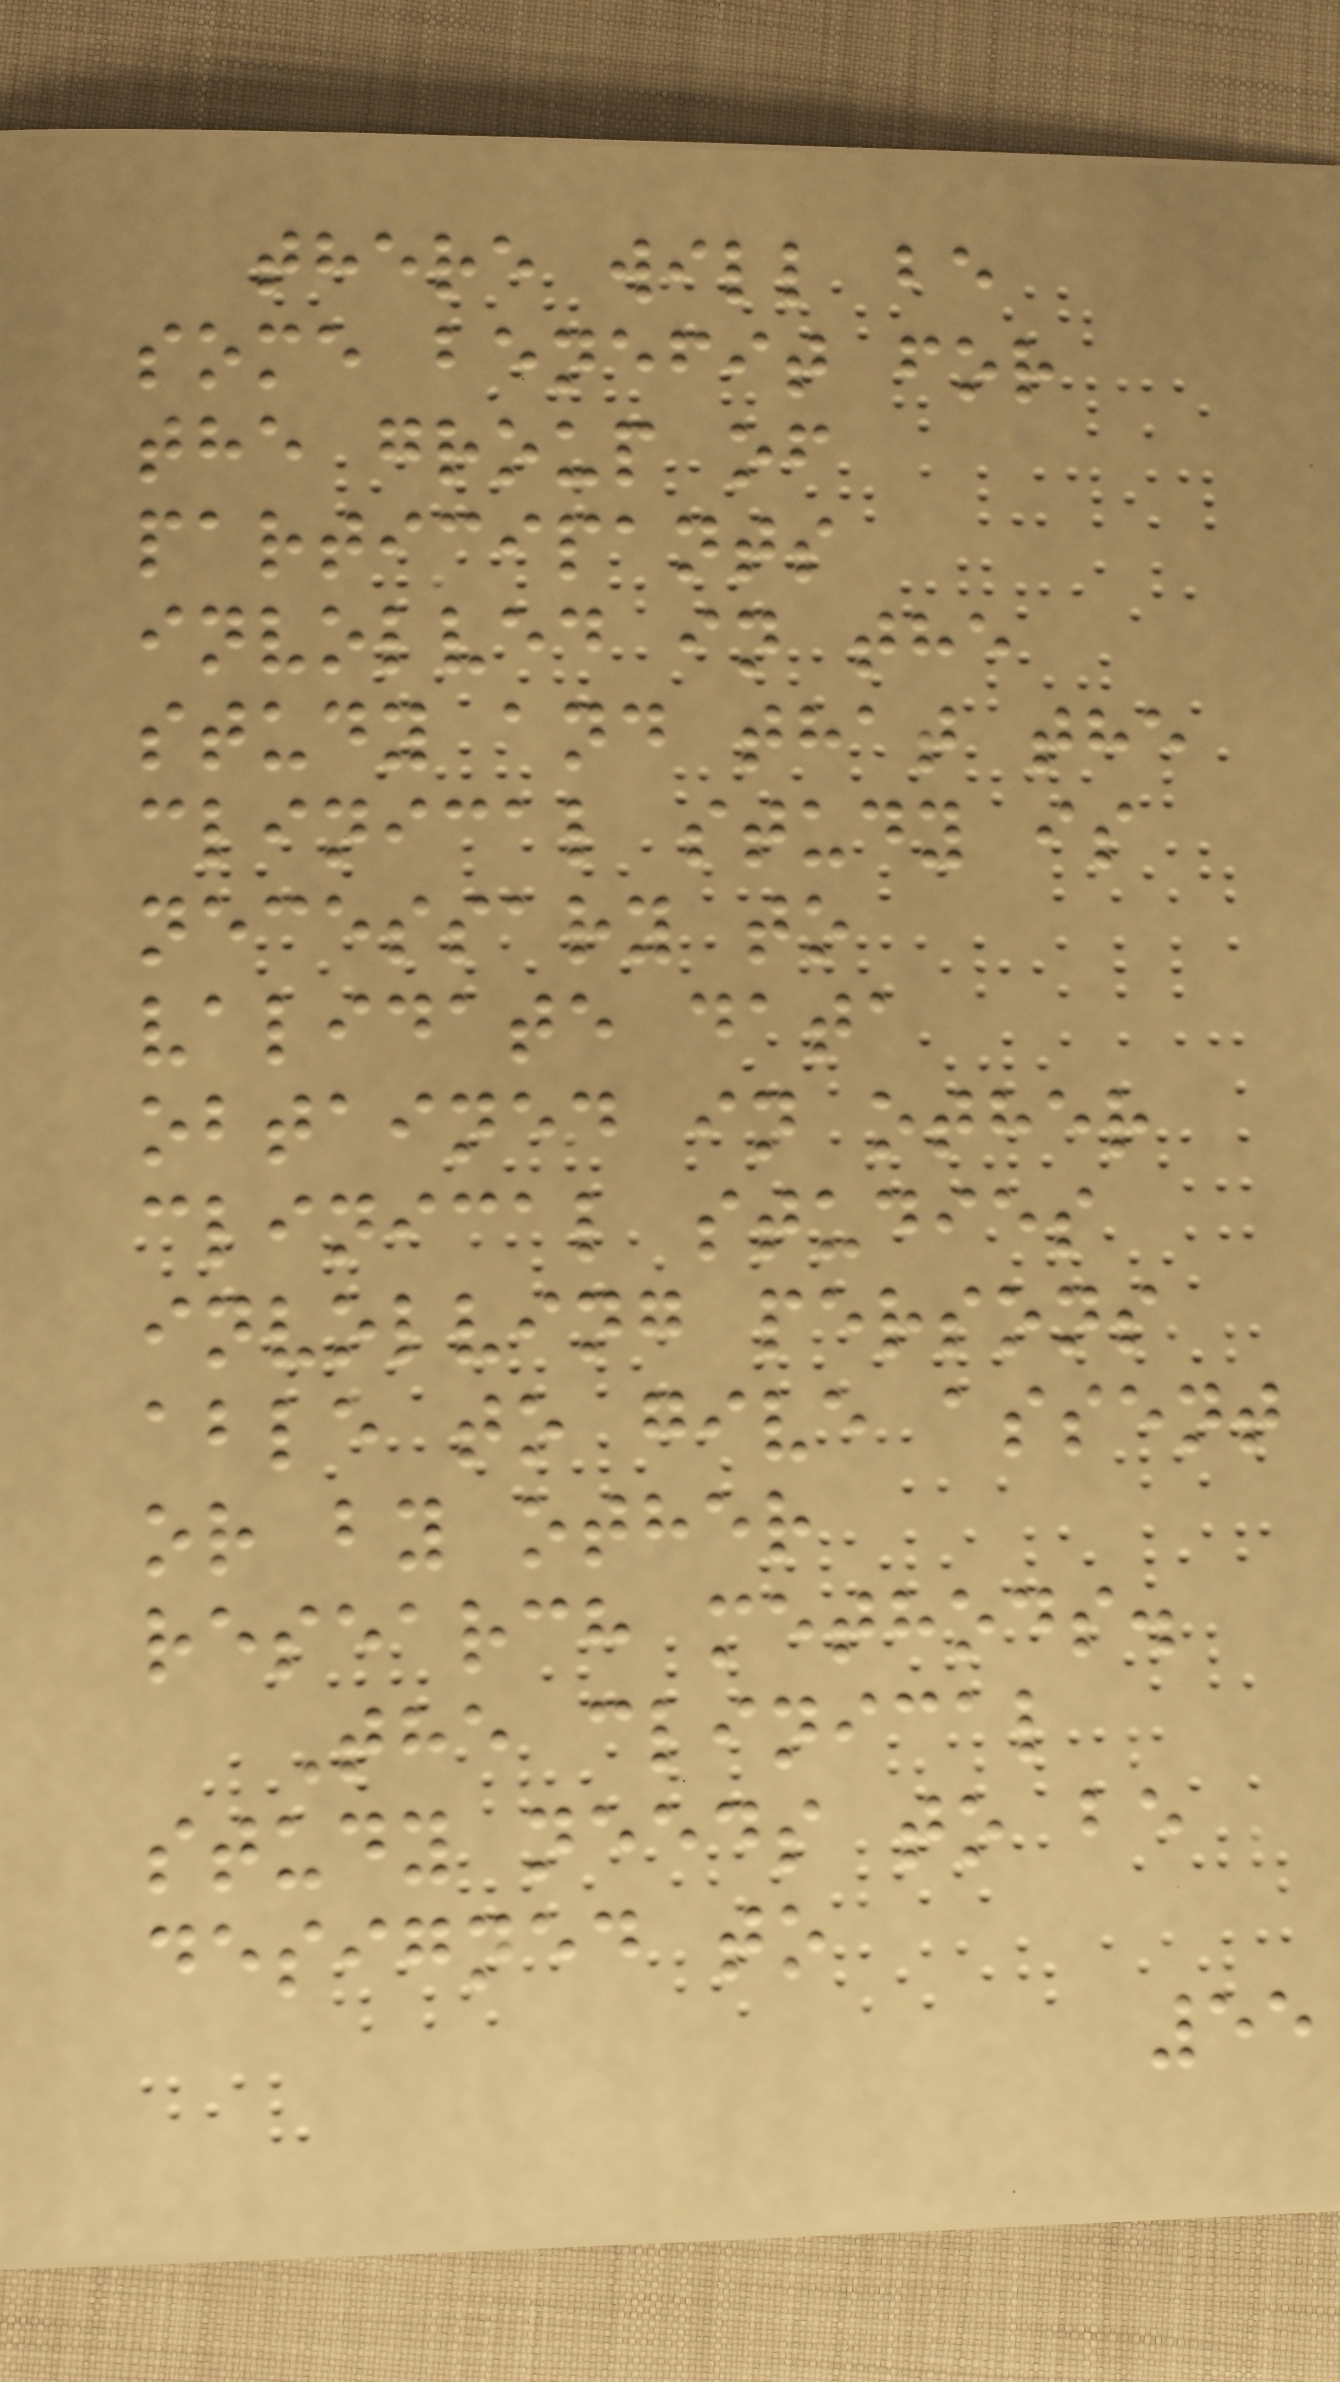there will be
some benefit for
the group of
participants
involved in the
study and that the
clinical study is
necessary to
validate data
obtained in other
clinical studies
involving persons
able to give assent
or by other
research methods.
The clinical
study needs to be
designed to
55
